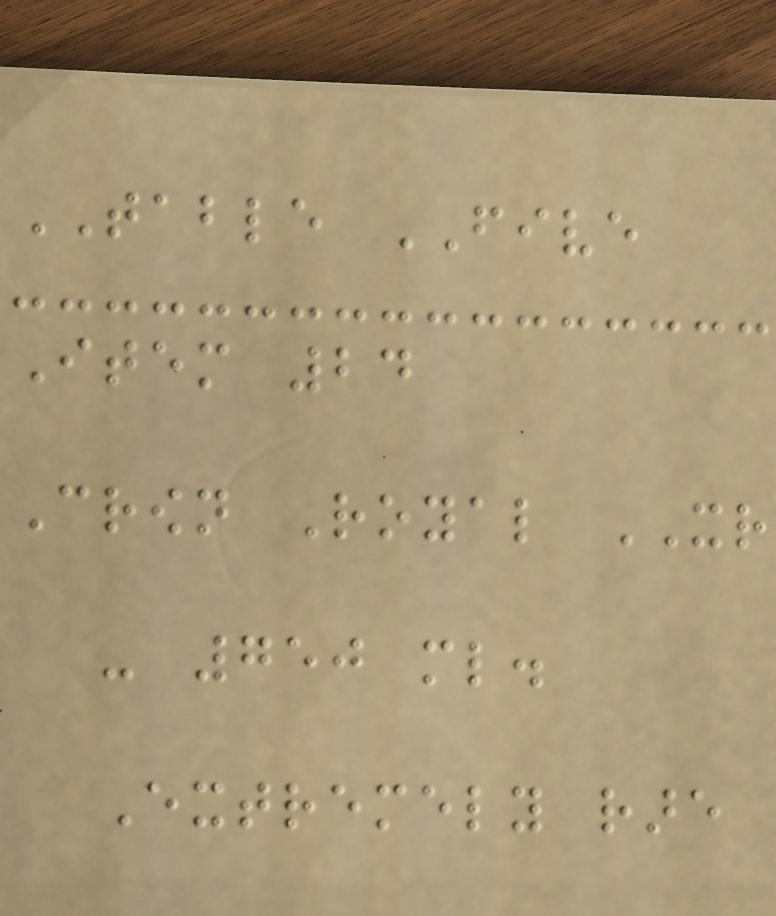TABLE FIVE
Item 24
Crown Royal XR
- 750 ml.
Extremely rare
